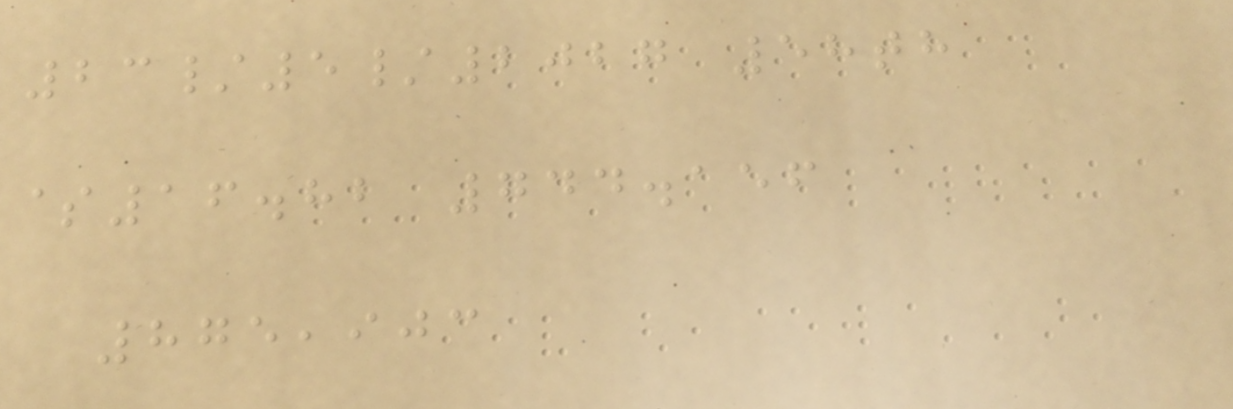23/5/2027 58th
$16.82 744.156
875,903
